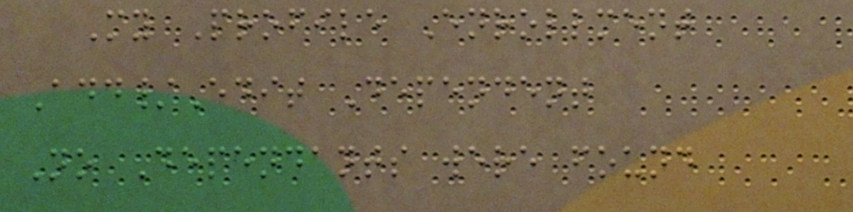My Profile Enrollment
Add/Edit Dependent
No Dependants were found
